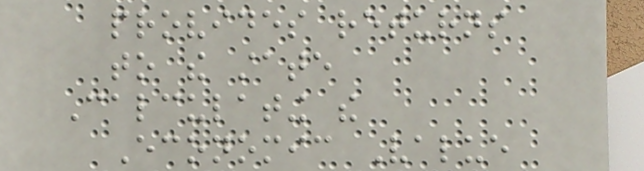provides returns
to the state
Calculating the
Economic Value
